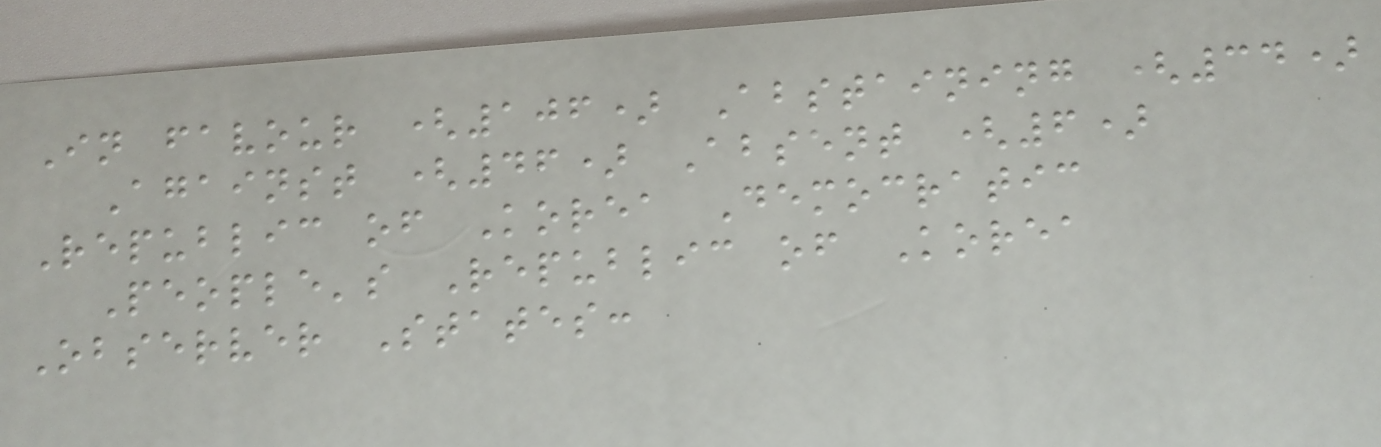In favour (106) Abstaining (34)
Against (46) Absent (6)
Republic of Korea Democratic
People's Republic of Korea
Observer States:
